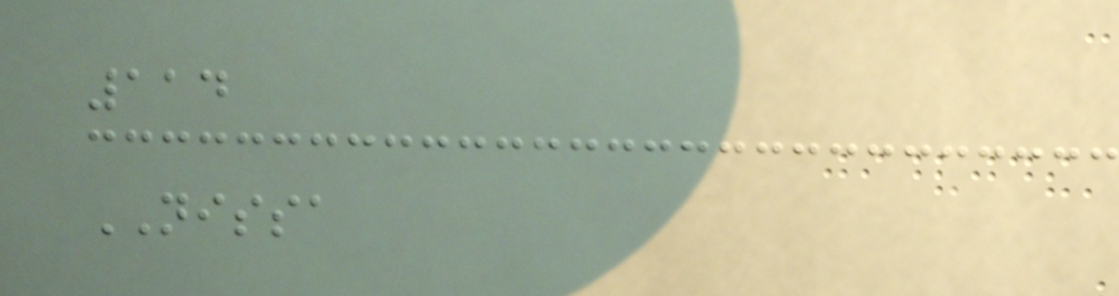114
NISSA
